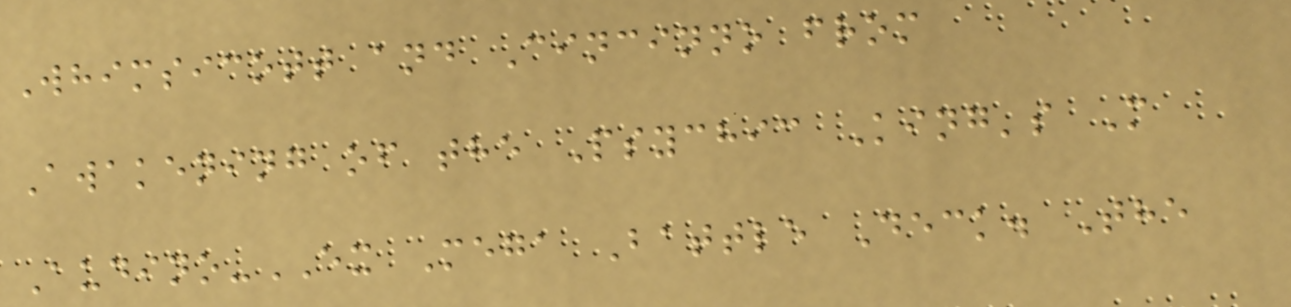Whimsicott and Cincinno from
Awakening of the Psychic King's M
Audino-EX Mega Battle Deck. The
